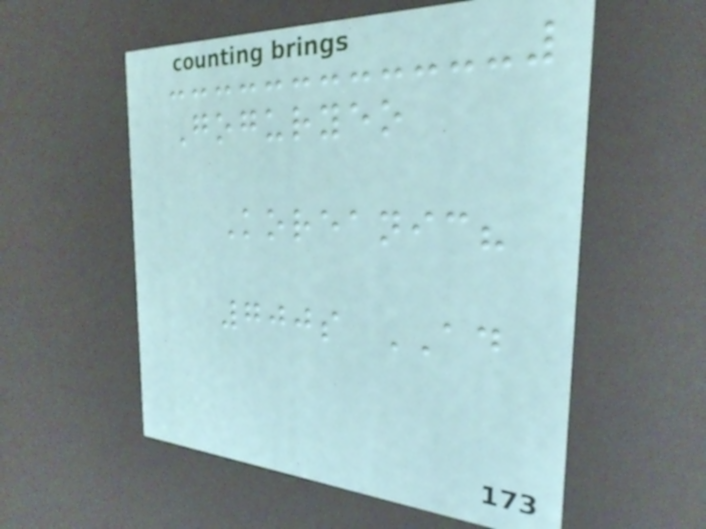Goguryeo
Koreanic?
700s AD
